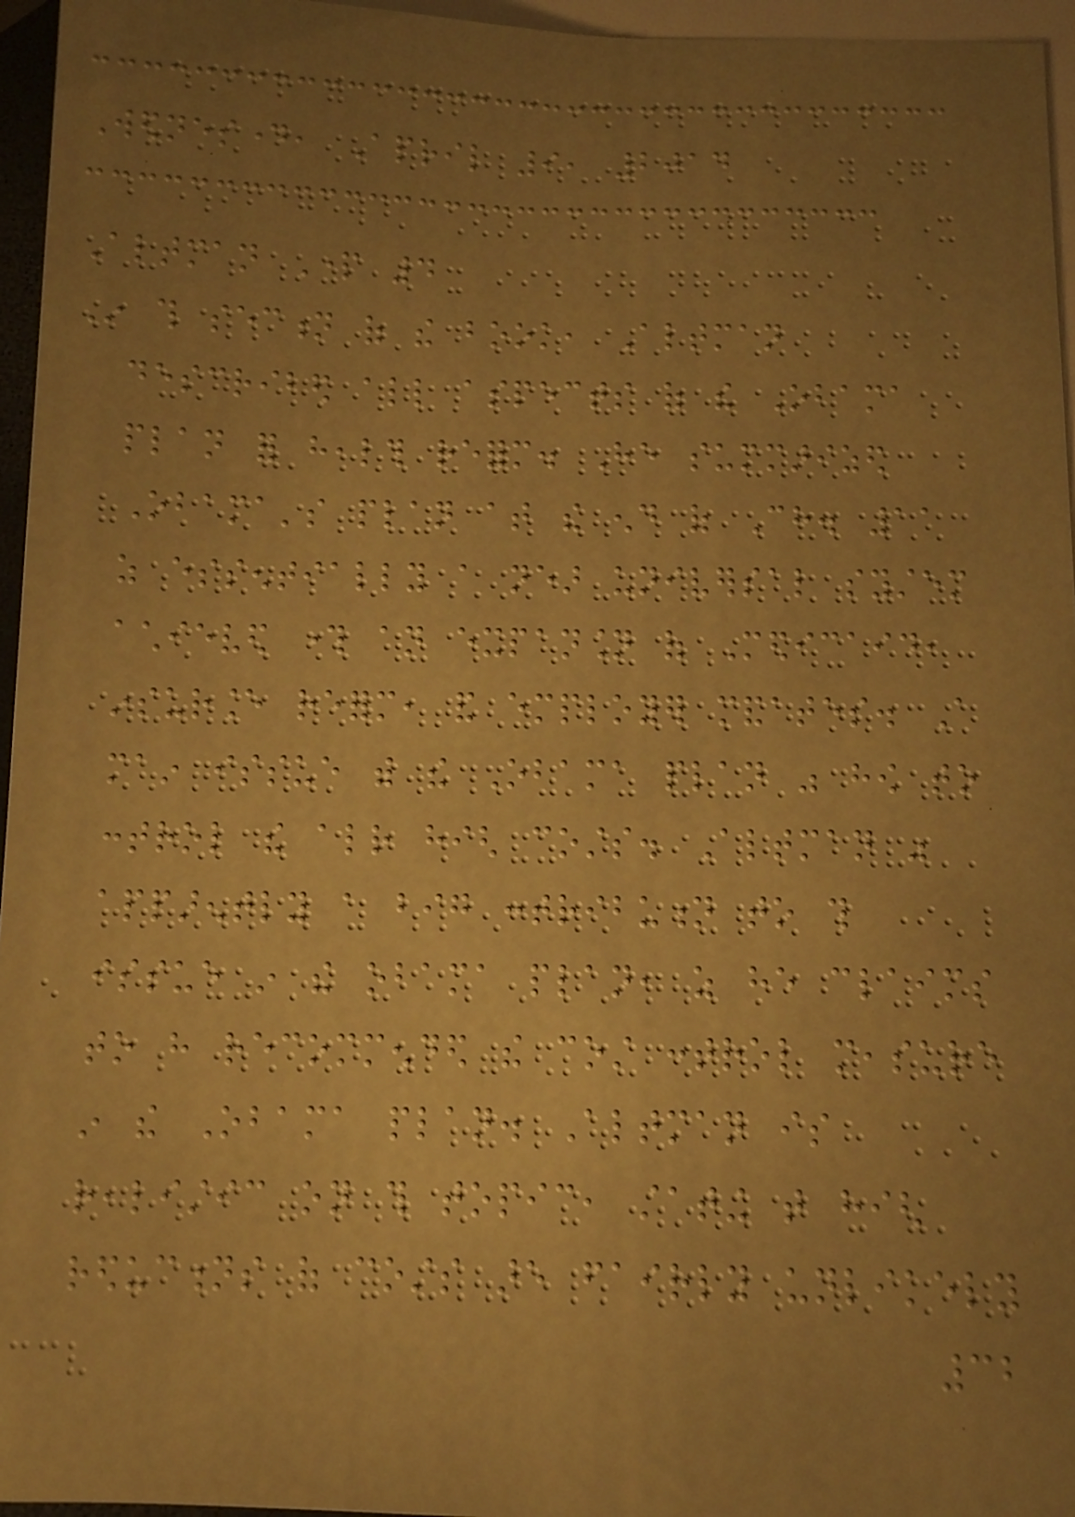Wednesday, April 9, 2014
Altman Part 4
In this section of the book, Altman
described all aspects of the Obama
plan for health reform. He summarized
Obama's plan at the end of Ch. 11
as essentially a near universal system
achieved through an expansion of Medicaid,
insurance reform, and employer mandates. A
main issue with the Obama plan was how to
control the already high costs. Altman was
apparently a big contribution to this
issue in the obama plan, as he claims
to have recommended the cost control measure
in the Obama plan. Altman is
realistic on this topic, stating that high
reductions of costs are fairly unlikely
32
